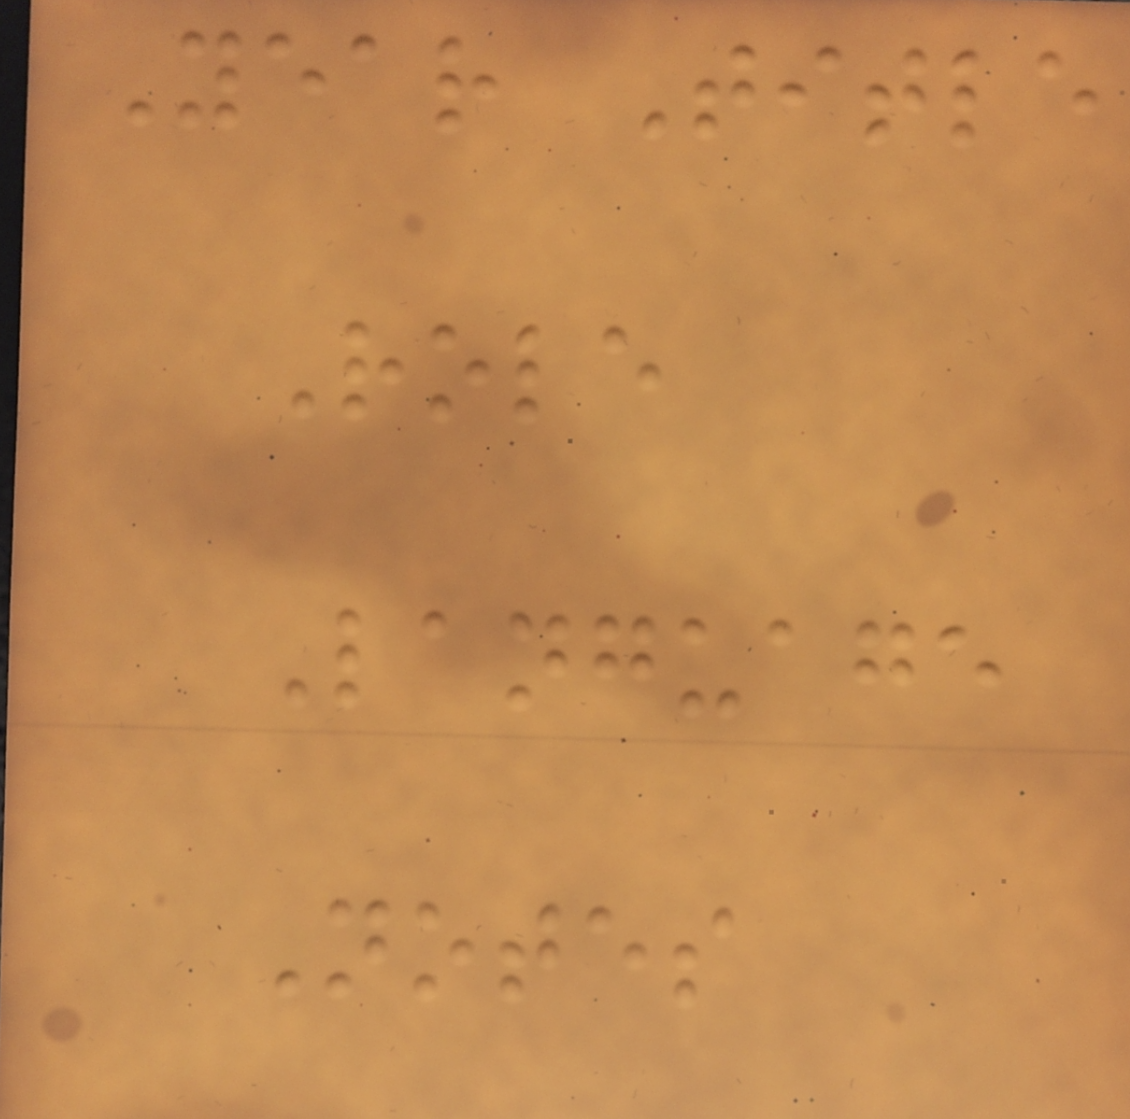Year Title
Role
Language
Notes
